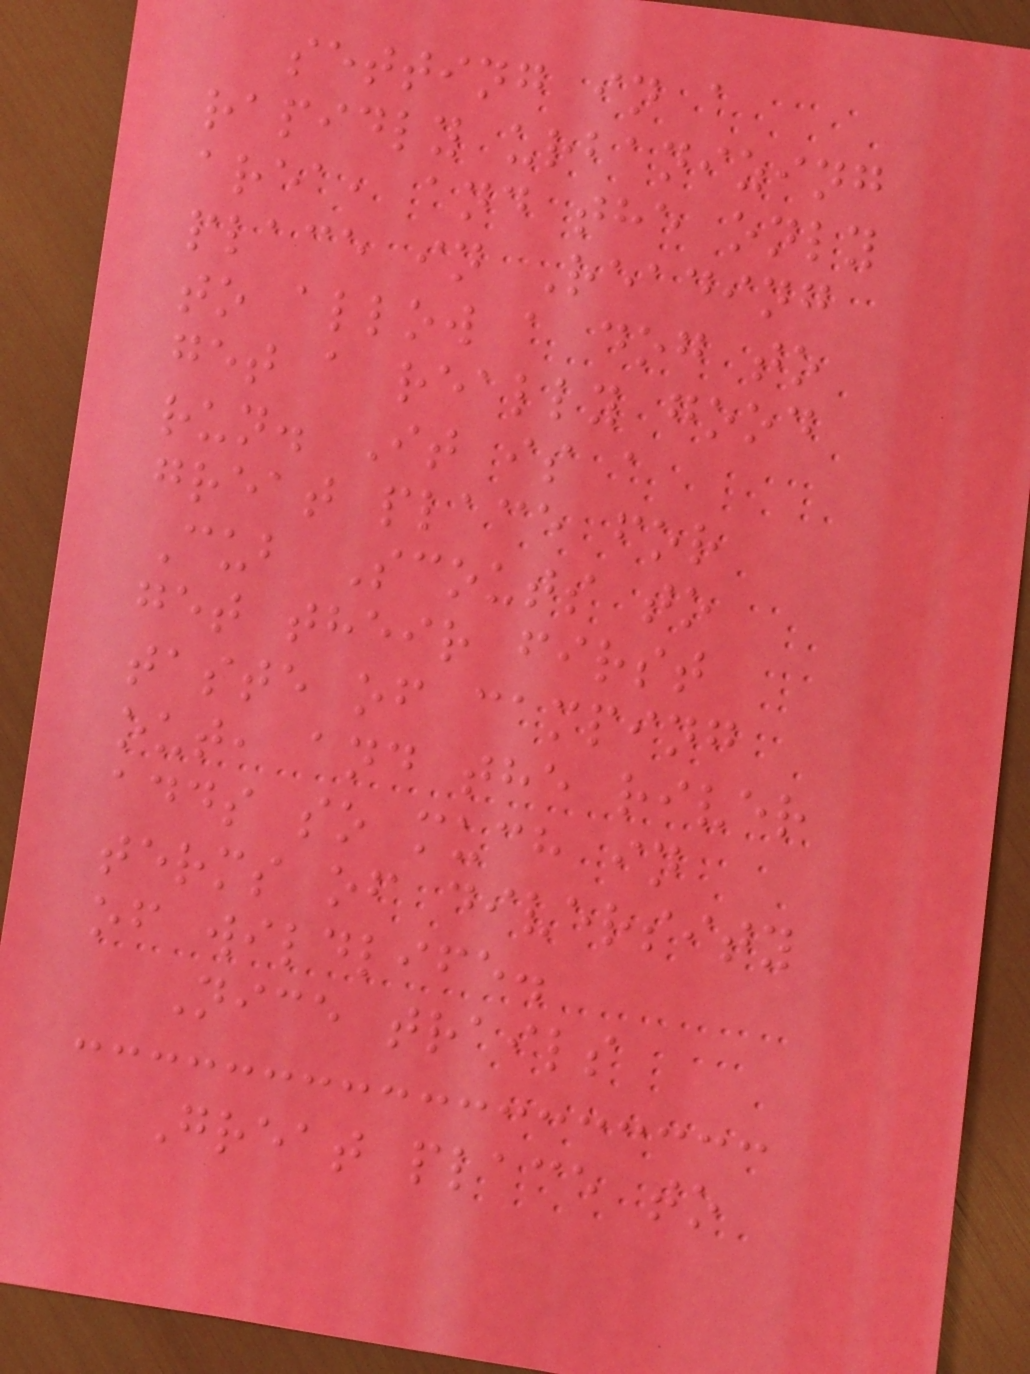setting in a
rapidly urbanizing
area, and the only
place in Reading
to allow a dog to
get a really good
run. It is a
great place for
Cub Scouts to
get their first
taste of camping
out, and the river
adds so much in
terms of diversity
of wildlife.
Nice trails
Great place to
